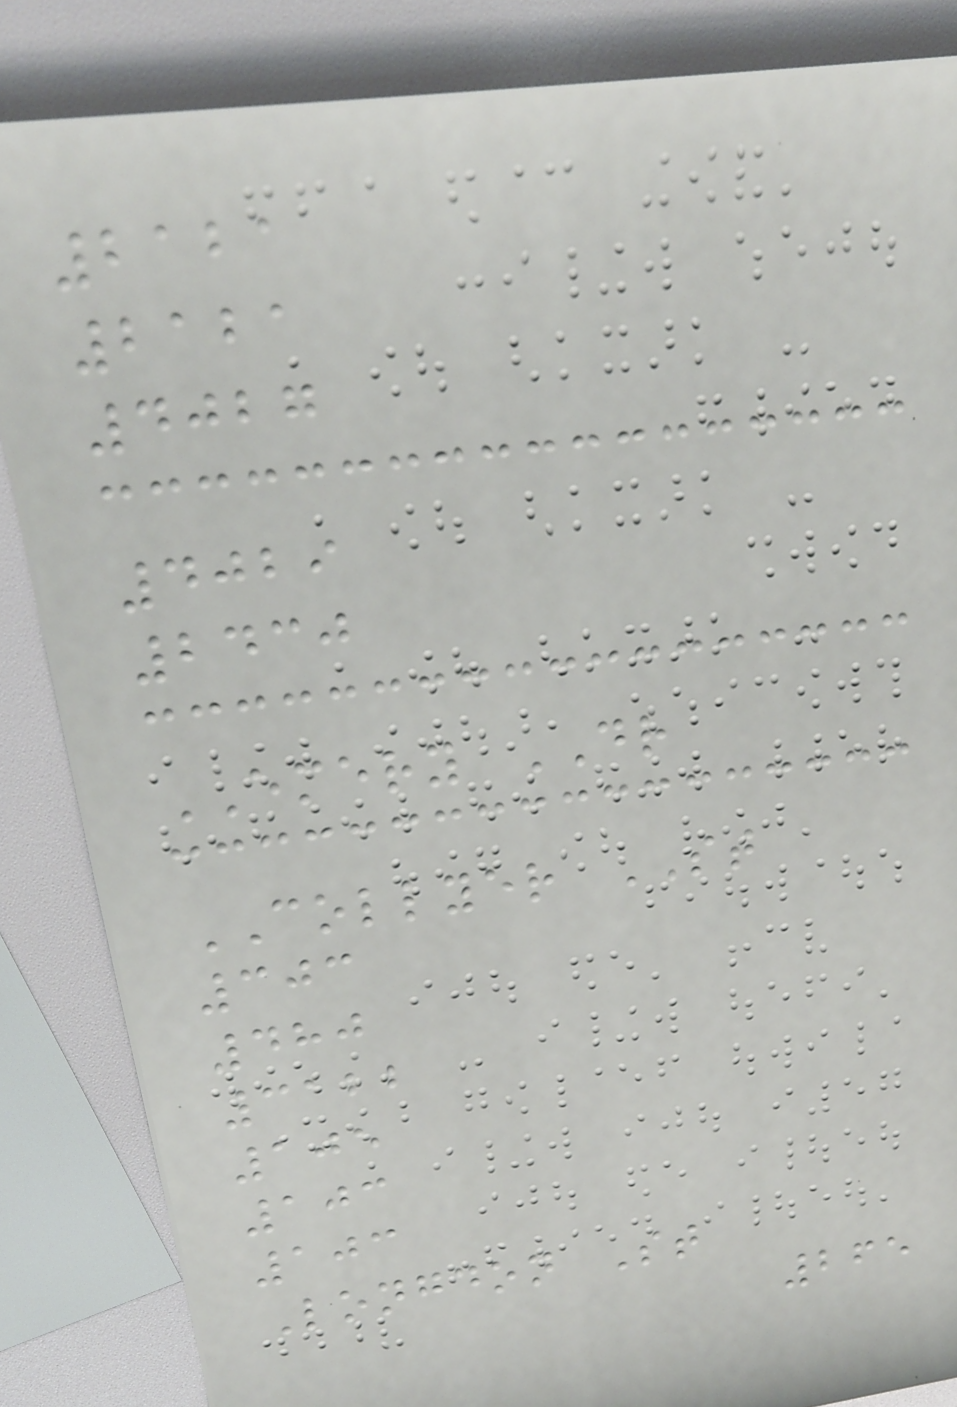2121
2121
4027
4029
2430
EMERY DR
COLLYER ST
303
480
3122
105
103
103
Longdon St
265
